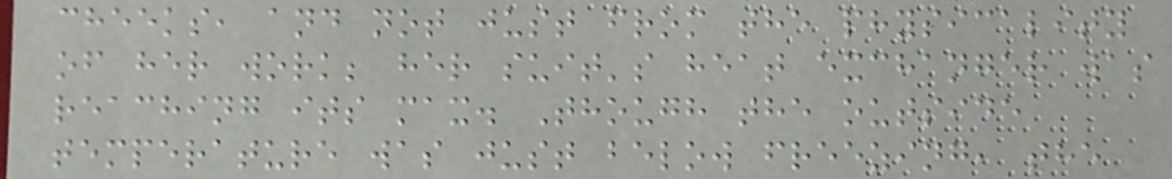cheeks, and not just from the physicality
of her work; her suit's heat exchanger was
reaching its max. Though the outside
temperature was just below freezing, the
